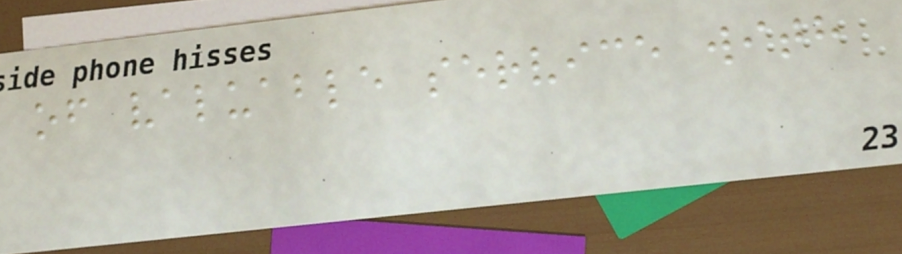of valuable service with
